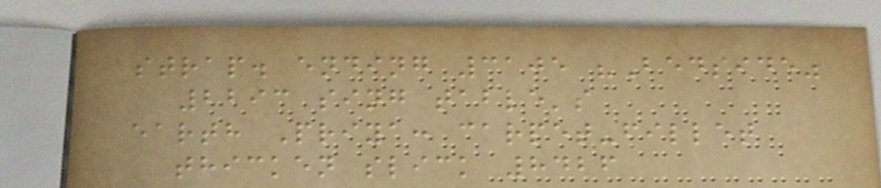strap. ending 3105 "Bedside"
2293 sing table's
earth Priya: carpet-fillet
thicken slick 8426
